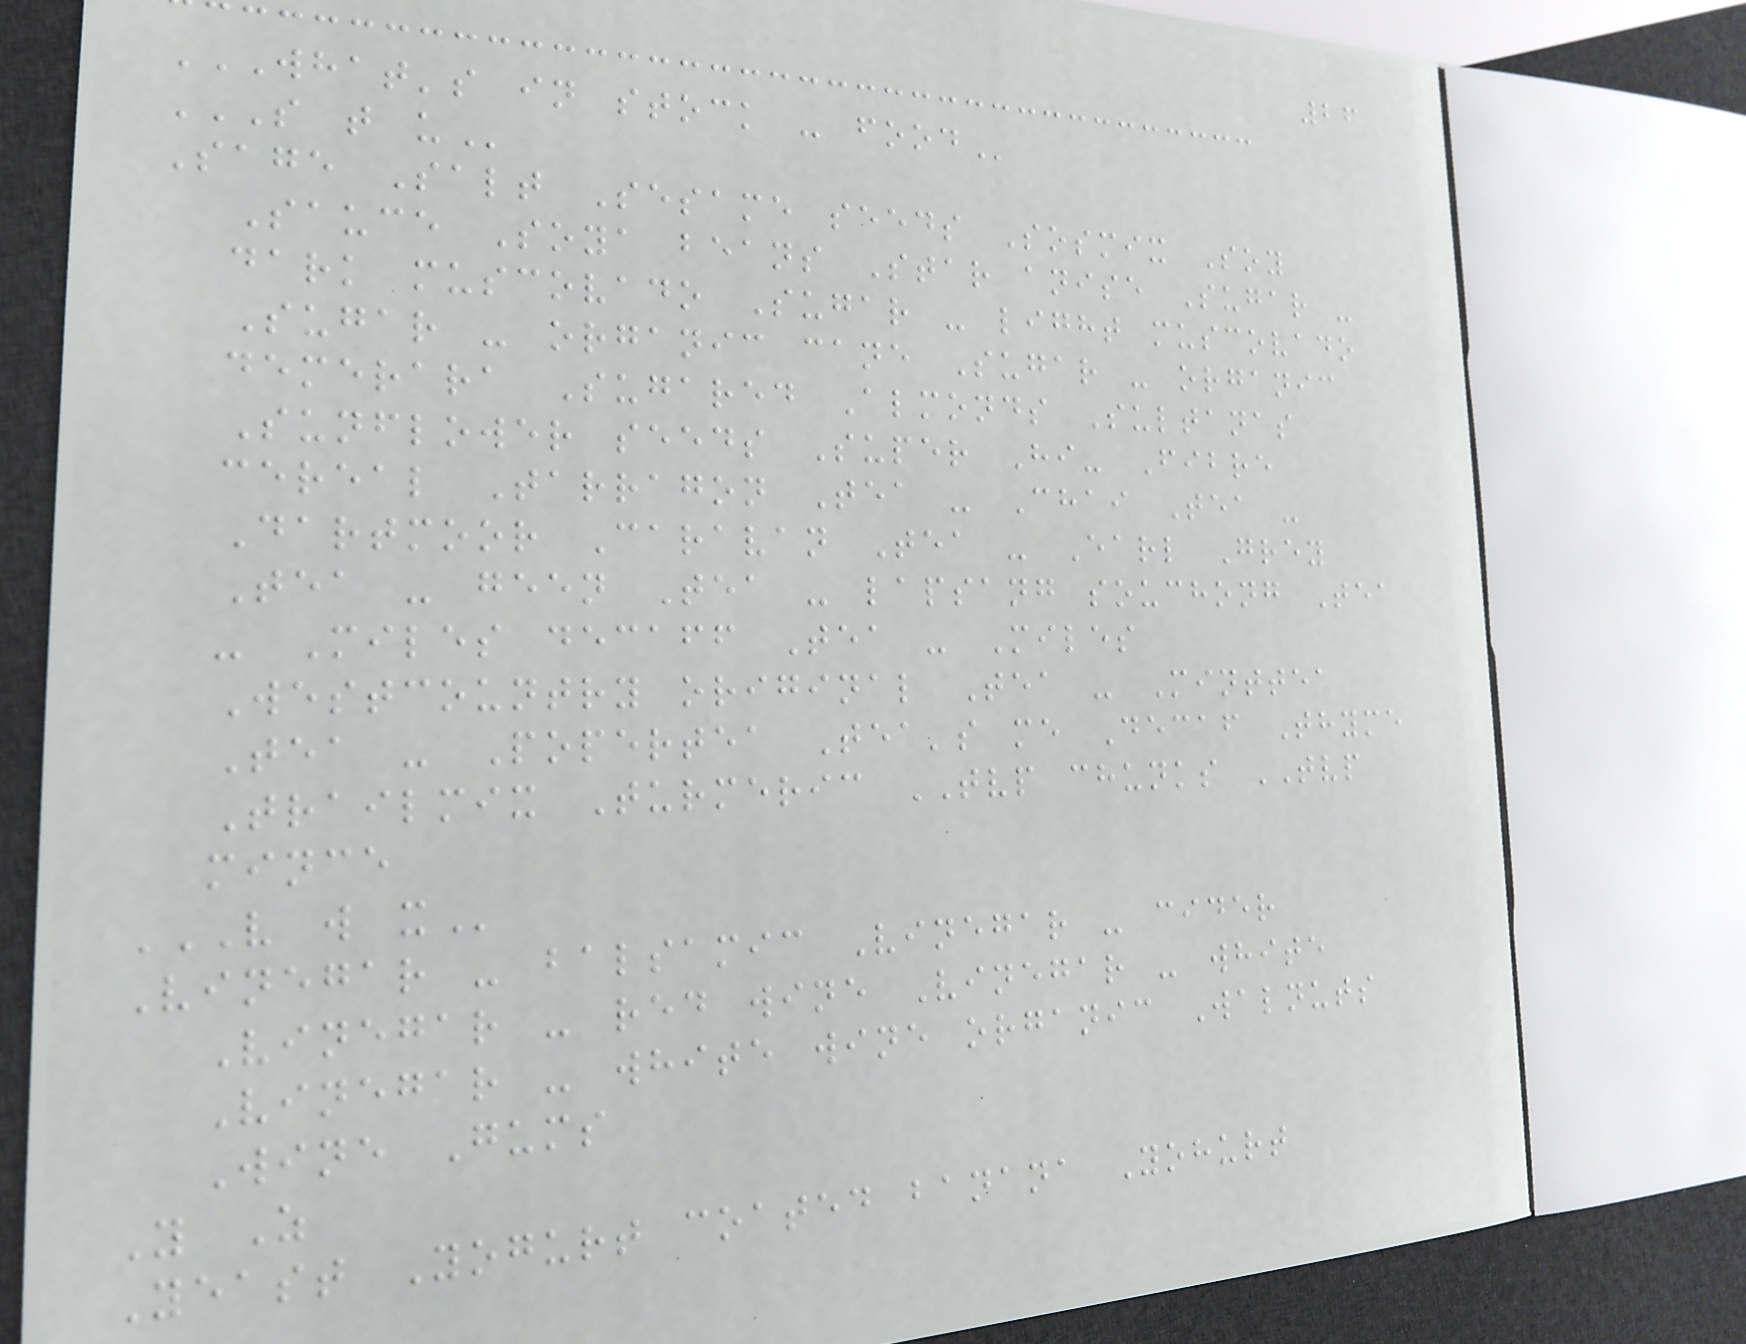26
WHAT'S IN STOCK - FOOD
S T U
Sage Salt Sesame seeds Sosmix Soy
Sauce Soya beans Star anise Sugar -
dark muscovado Sugar - light muscovado
Sugar - organic cane Sugar - organic
demerara Sugared Almonds Sultanas
Sunflower seeds Super Hi- Fibre
cereal Tarragon Tea - Chai Tea -
Dartmoor Caravan Tea - Earl Grey
Tea - geen Tea - lapsang souchong Tea
- Miles decaff Tea - Miles
Westcountry original Tea - Minttea
Tea - Popertea Tea's me Decaf Thyme
Trailmix Turmeric TVP chunks TVP
mince
V W X
Vinegar - balsamic Vinegar - cider
Vinegar - red wine Vinegar - white
Vinegar - white wine organic Walnuts
Wine Gums
Y Z
Yeast Yogurt coated banana Yohurt
